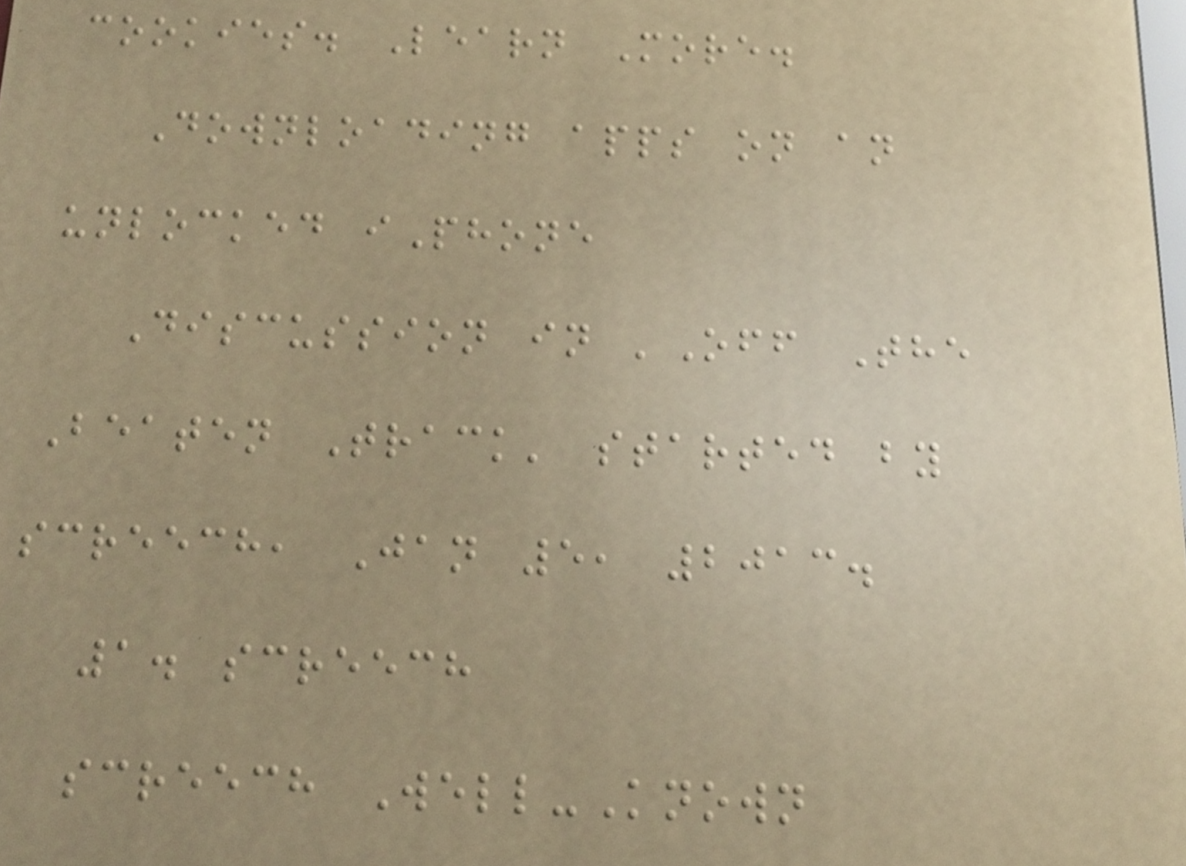cookies. Learn More.
Downloading apps on an
unlocked iPhone
Discussion in 'Off The
Beaten Track' started by
screech, Jan 5, 2013.
1. screech
screech Well-Known
